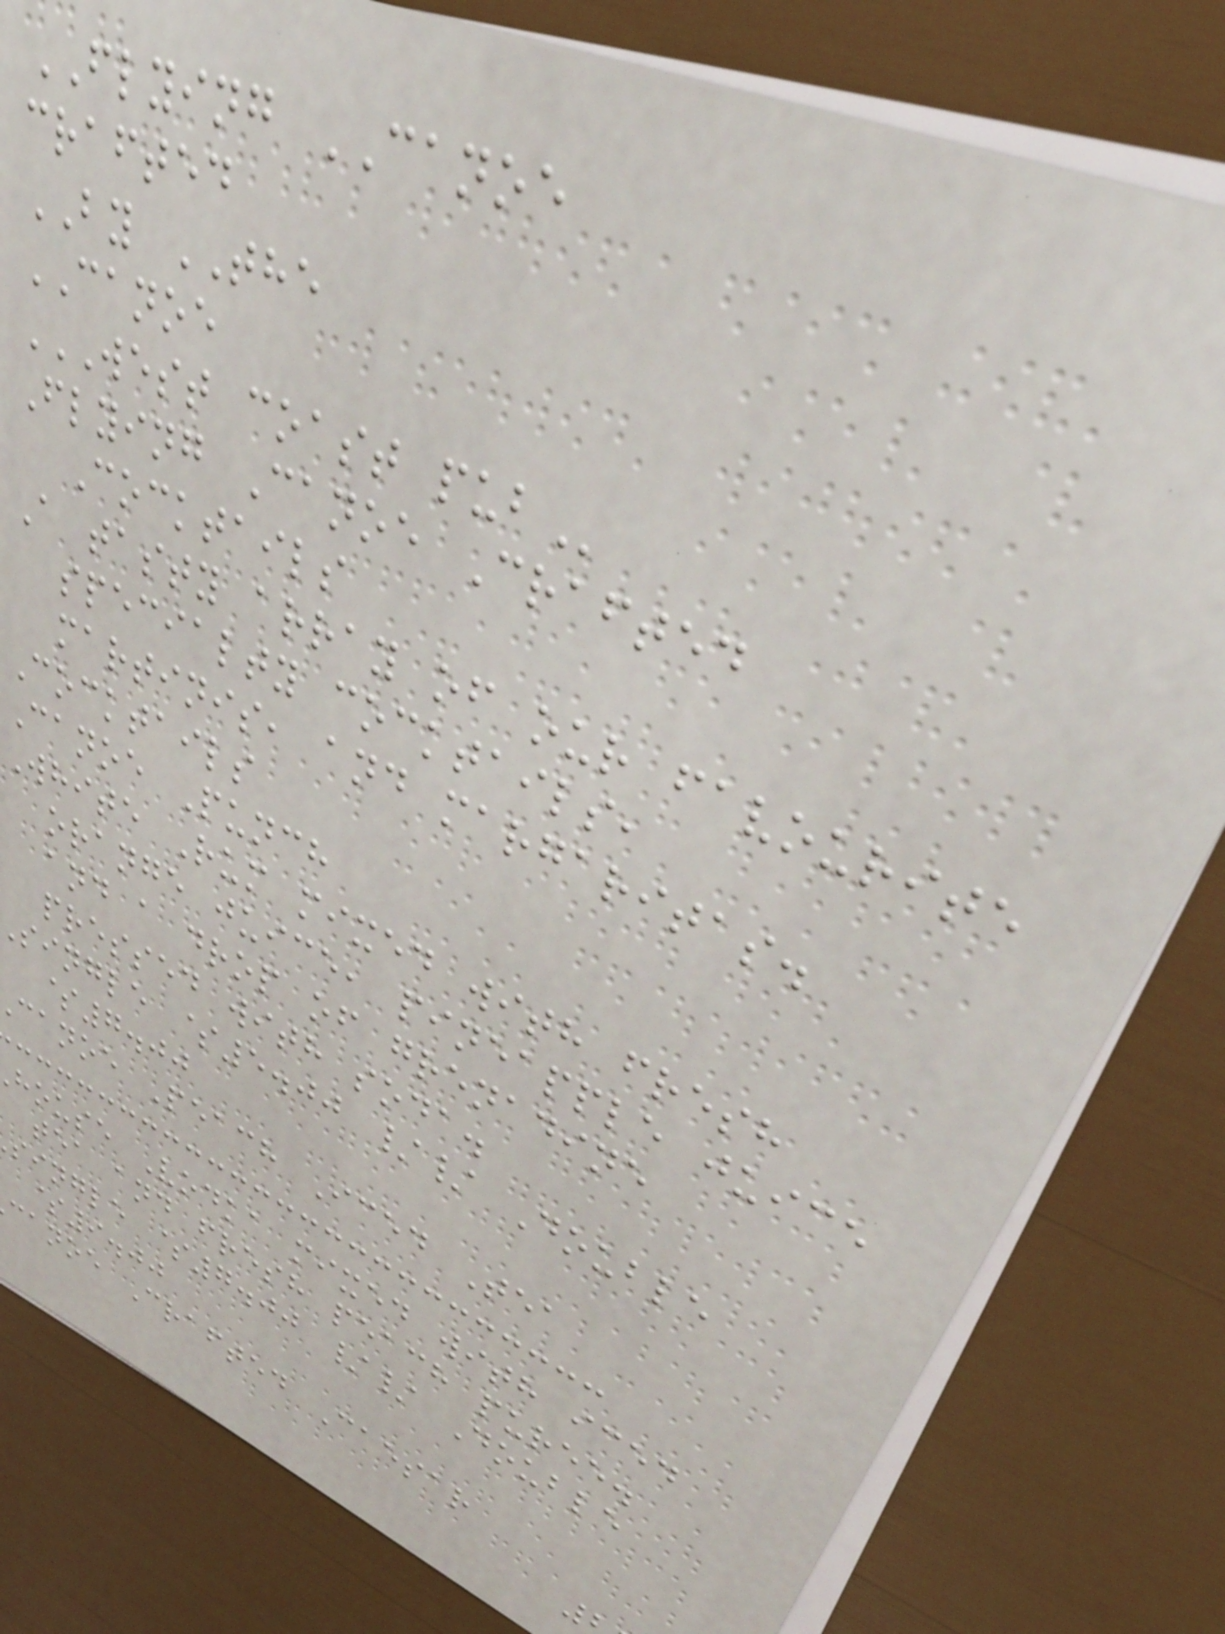FLYING CANOE
crafted
BY THE
CANOE
WEST COAST PUB
Flying Canoe Crafted
Cocktails
A tasty array of our favourite
specialty cocktails,
martinis, and margaritas.
Cocktails
Canoe Punch
White Rum mixed with fresh
orange juice, pineapple juice
and a drop of grenadine
pressed with soda.
single $5.00 // Double
$7.00
canoe Peach Iced Tea
house Vodka mixed with iced
tea and fresh peach puree.
single $7.00 // Double
$9.00
canoe Crafted Caesar
